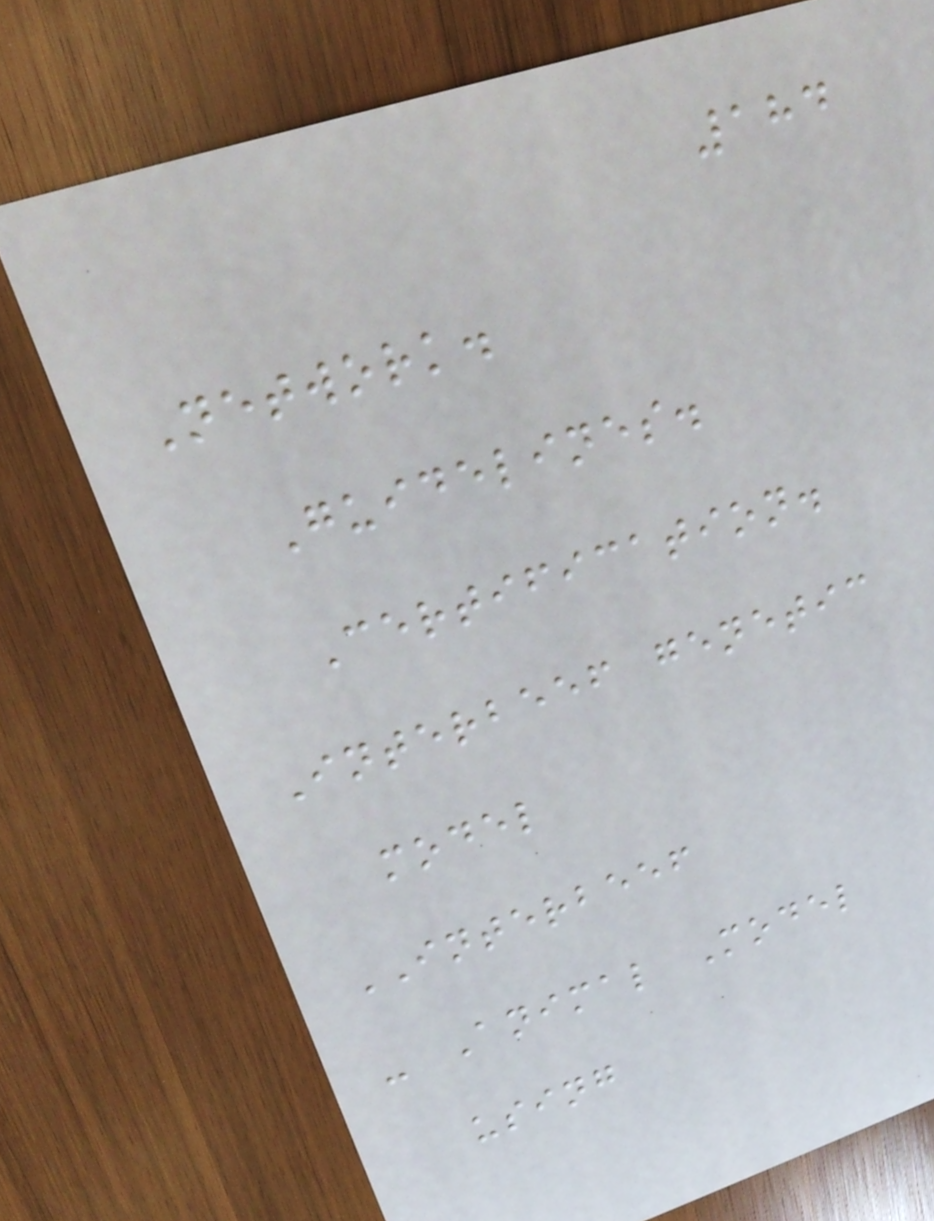184
Network.
Guidelines.
Certification.
Interbeef genetic
model
INTERBEEF
- Animal Model
using
